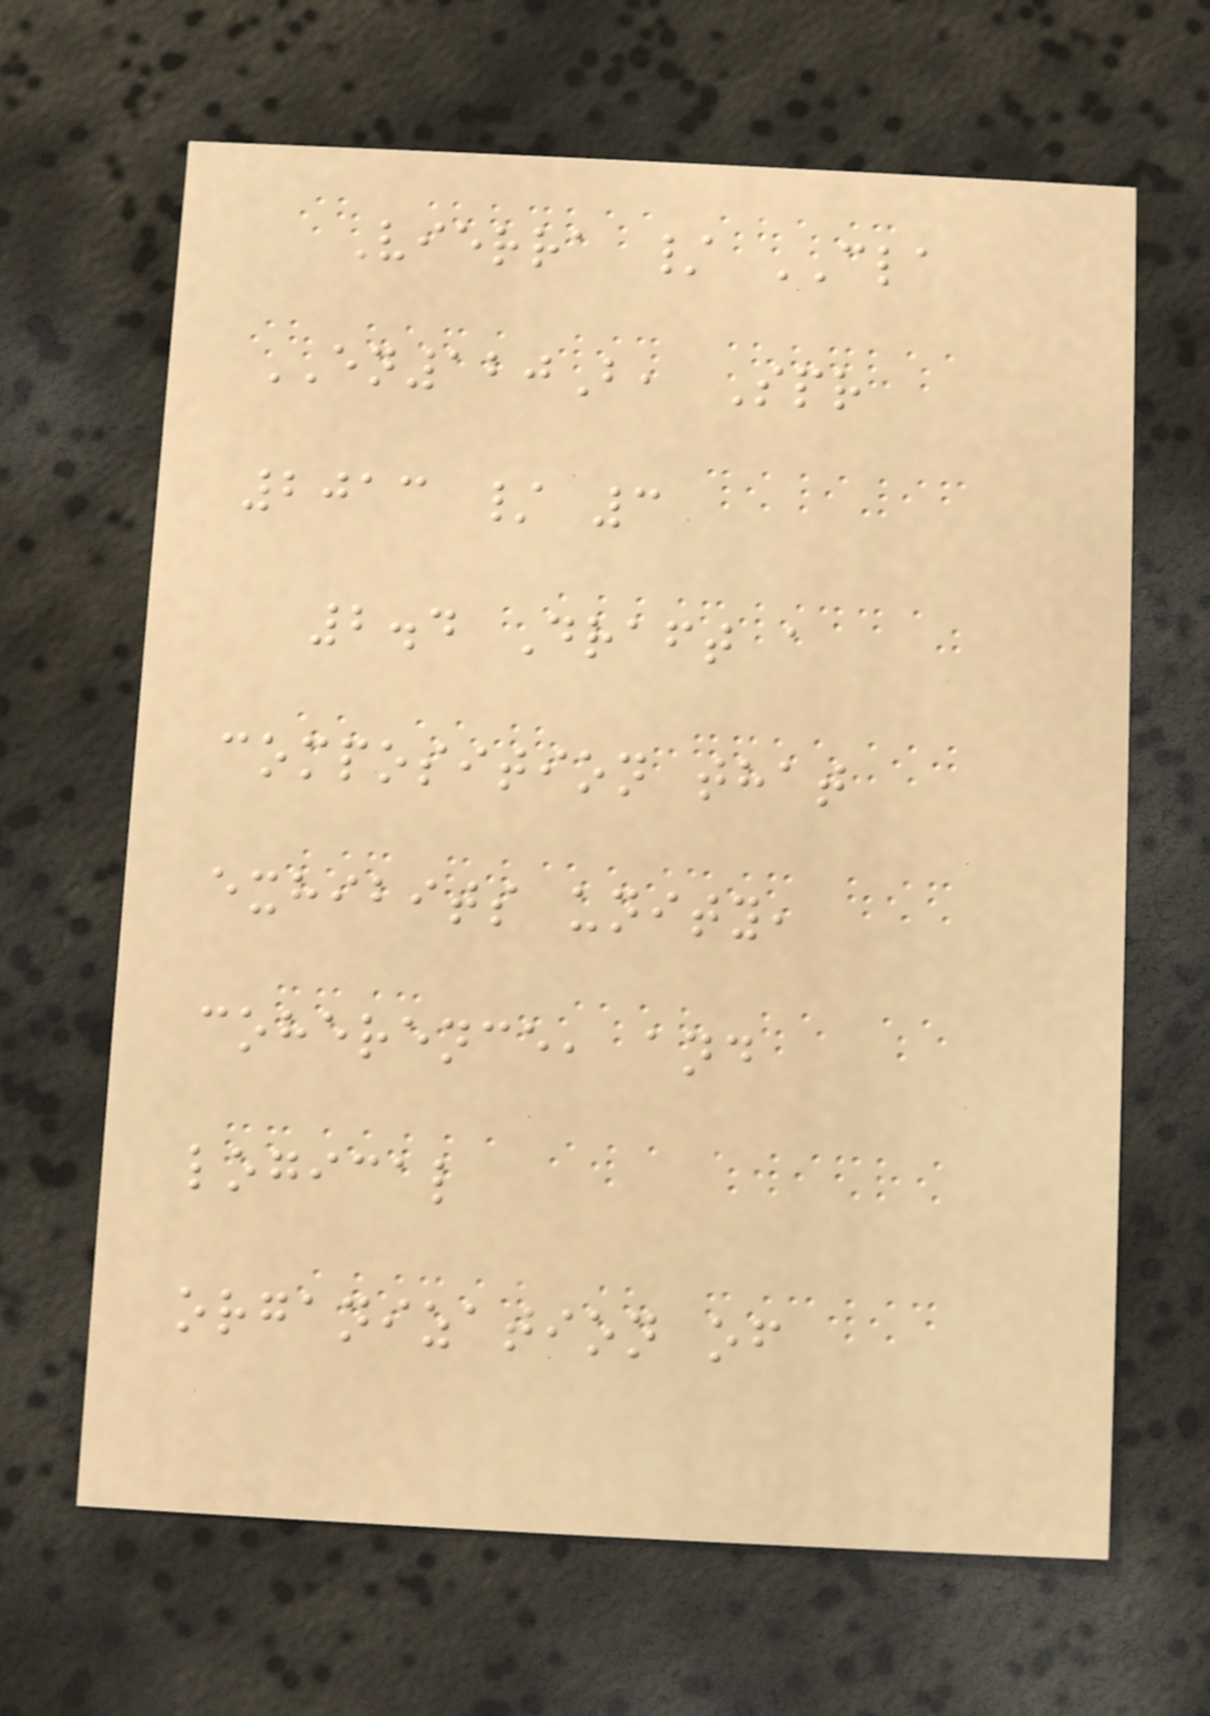Vierra / CLA
EN120B, Spr
2013 / 3
2.4 Draft a
composition that
exhibits unity,
coherence, and
logical
organization of
